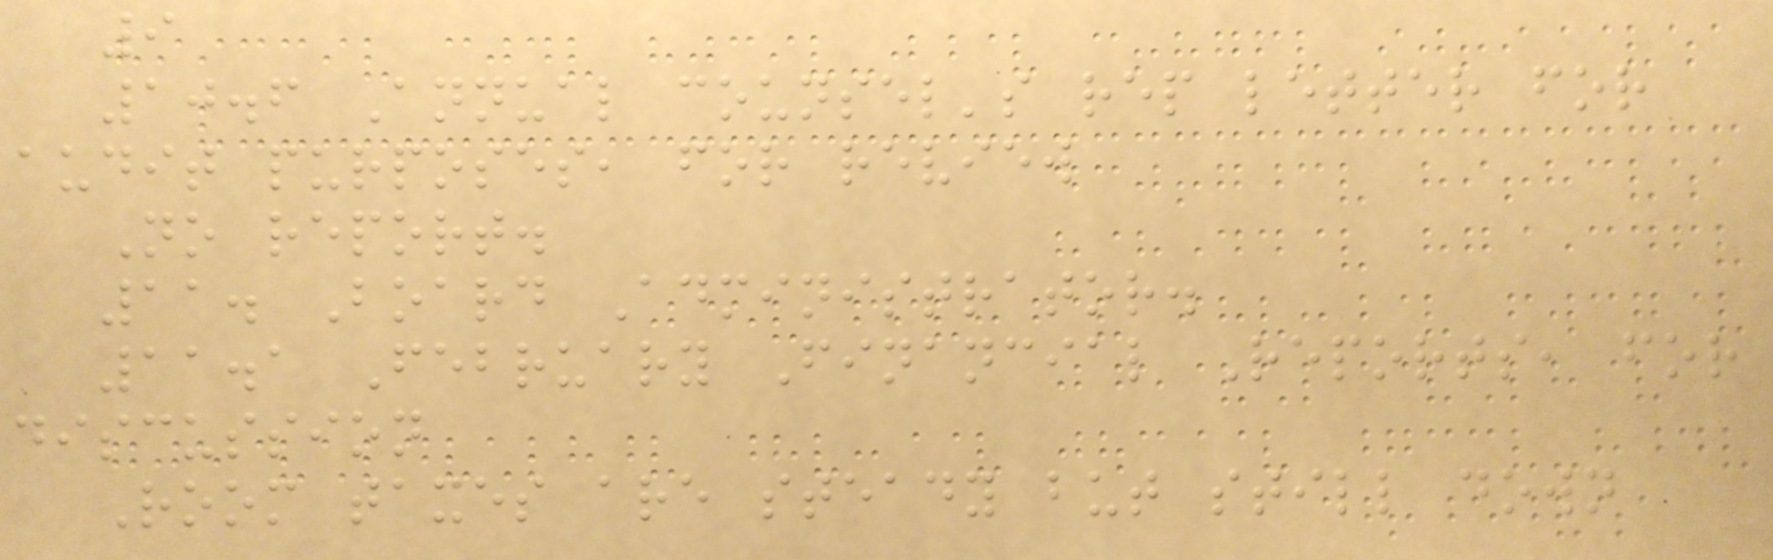9
10.6 Annual counsel's rep letter for
audit purposes, for review
No report.
11. Board Administrator.
11.1 February Financial Reports, for
discussion
Room taxes are steady but still down
